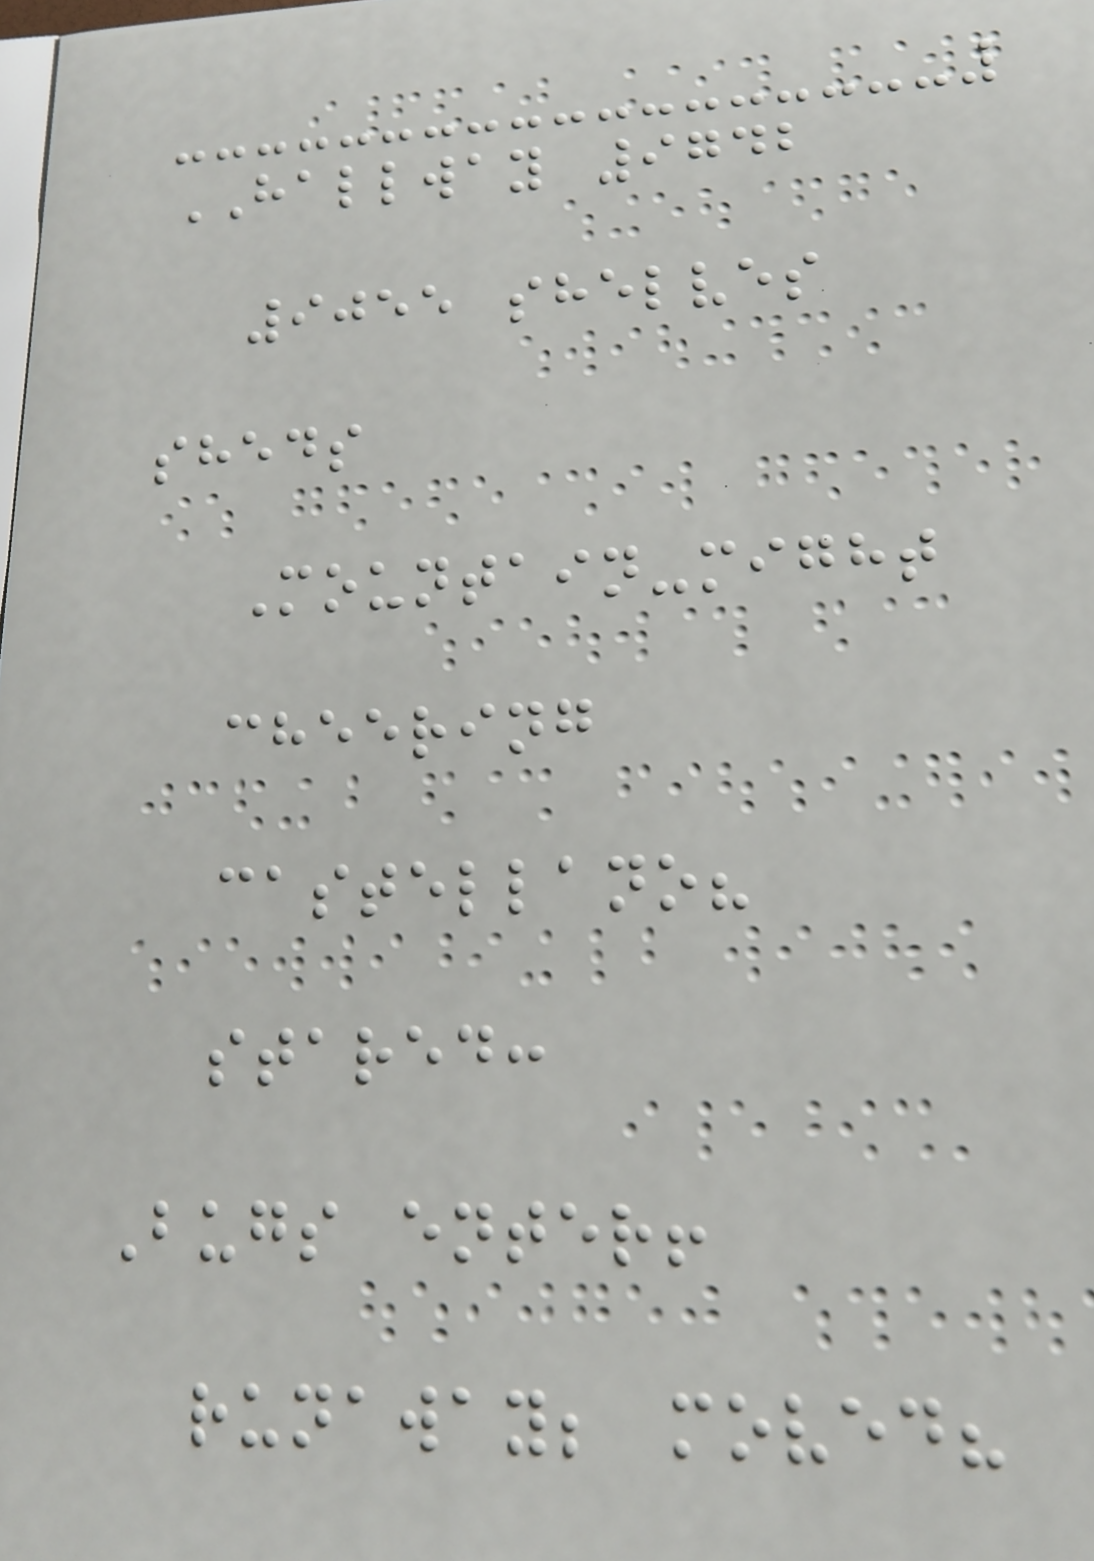HALLWAY 9742
9055 shelves
sheds
Mountain-might
cheering
castellano?
stared:
Bugs enter!
runaway; moved?
